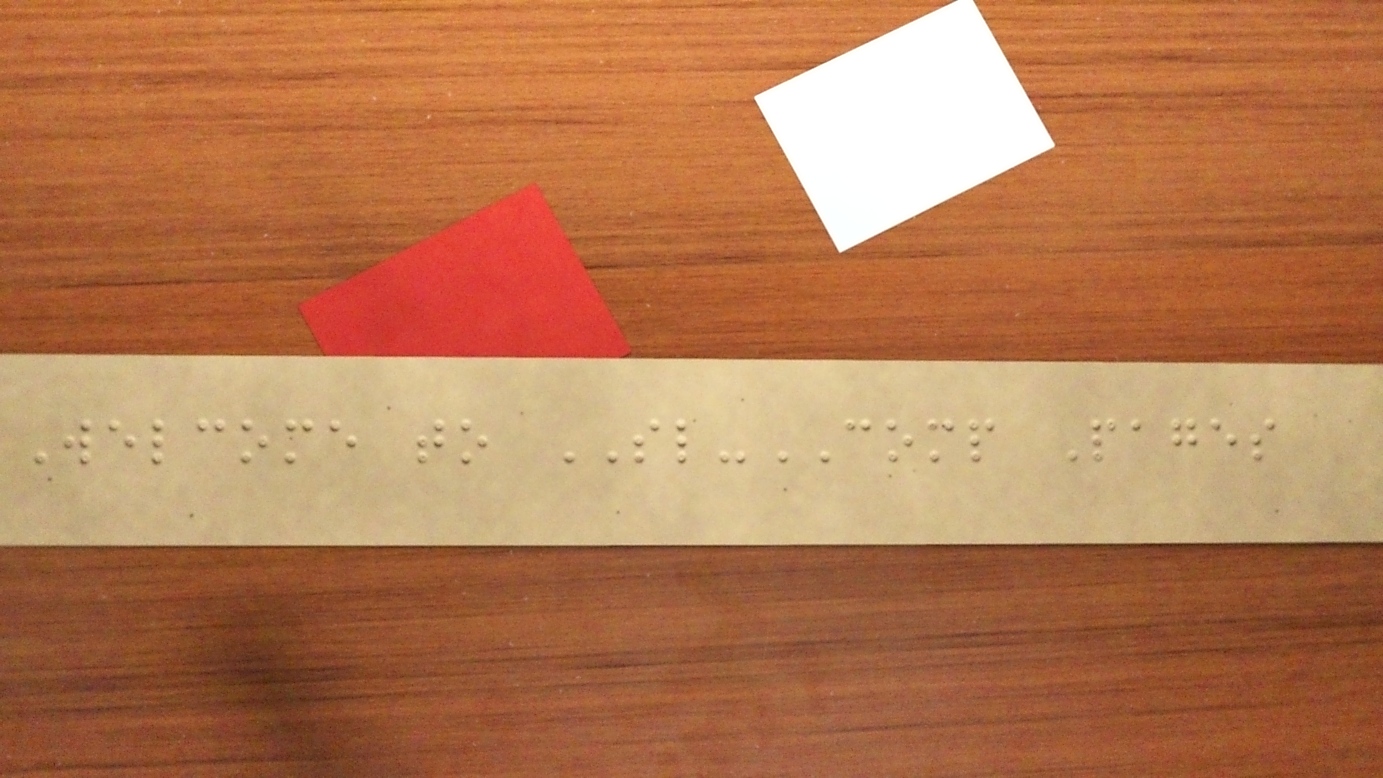Welcome to SL-COMP Pages
